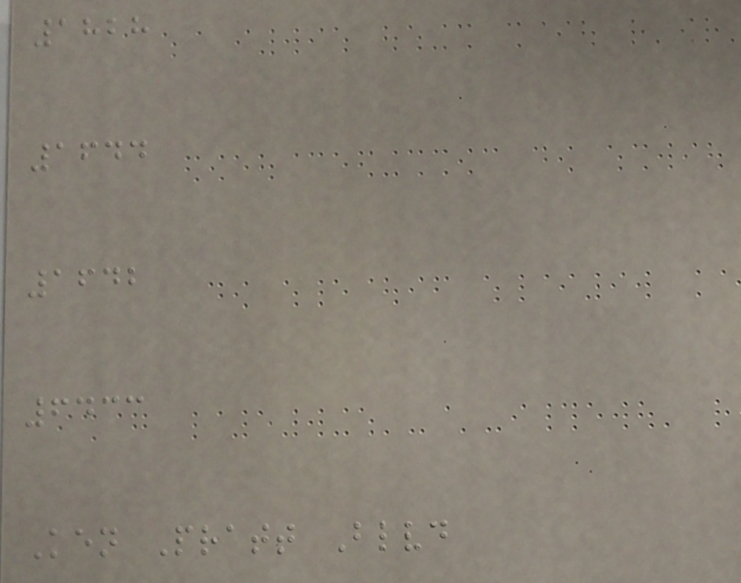1828
1644
1642
6433
Ken Pratt Blvd
